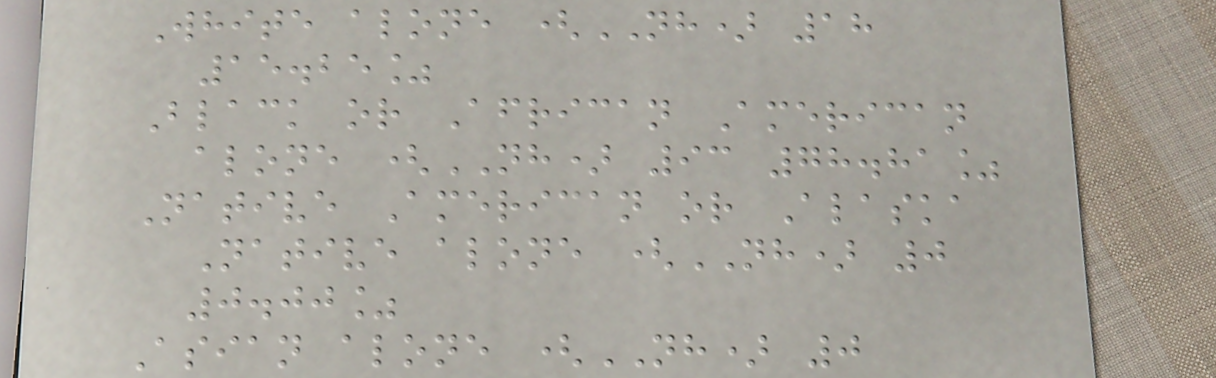White alone (NH) 18
15.25%
Black or African American
alone (NH) 93 78.81%
Native American or Alaska
Native alone (NH) 0
0.00%
Asian alone (NH) 0
